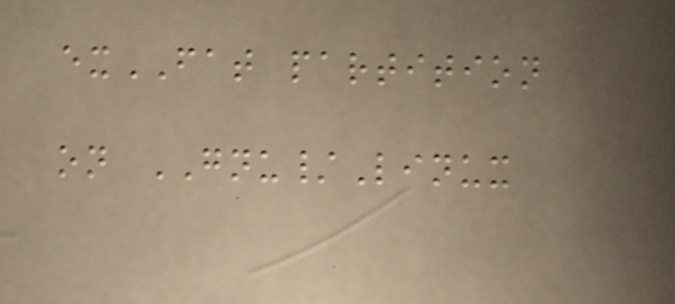exFAT partition
on GNU/Linux
